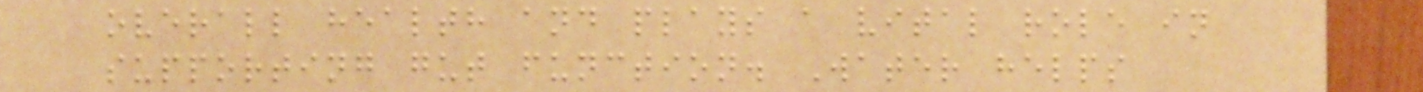overall health and plays a vital role in
supporting gut function. Water helps
